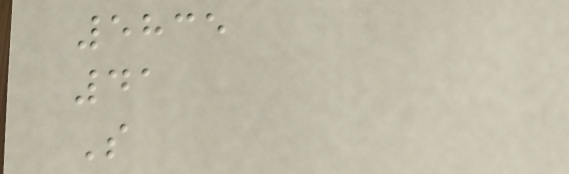5835
41
S
